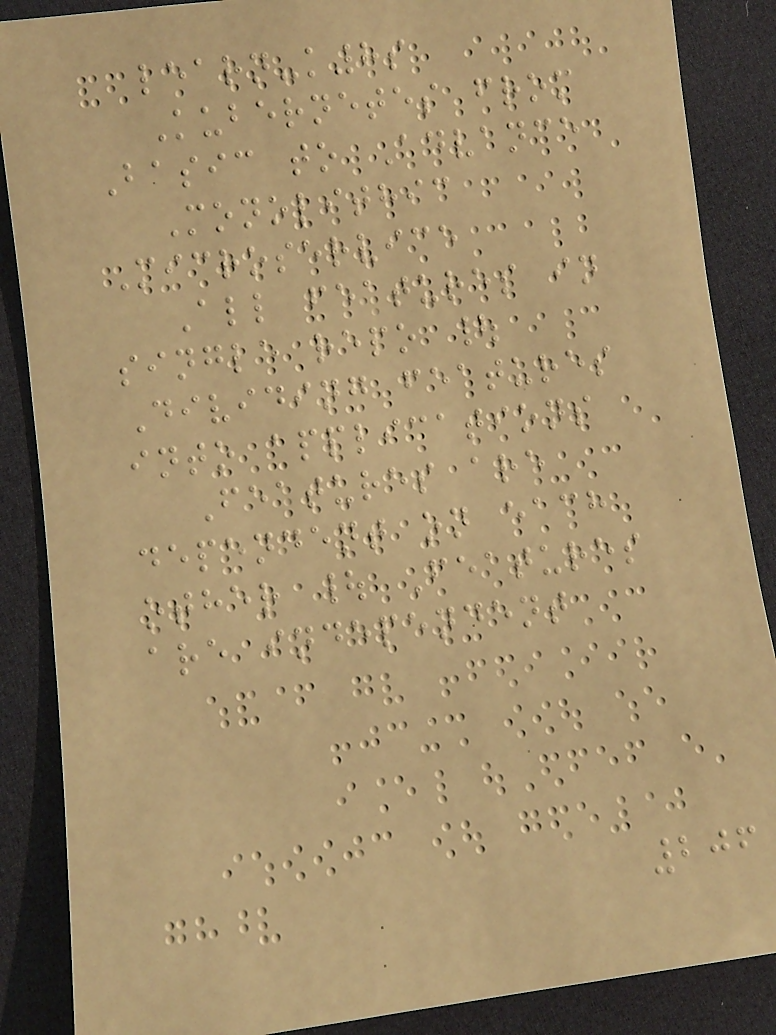learn-k8s
Kubernetes from
Basic to Advance
Monolithic
Microservice
All features in
single repo |
Dividing features
into applications
Features are
dependent on each
other | Features
are independent
206
